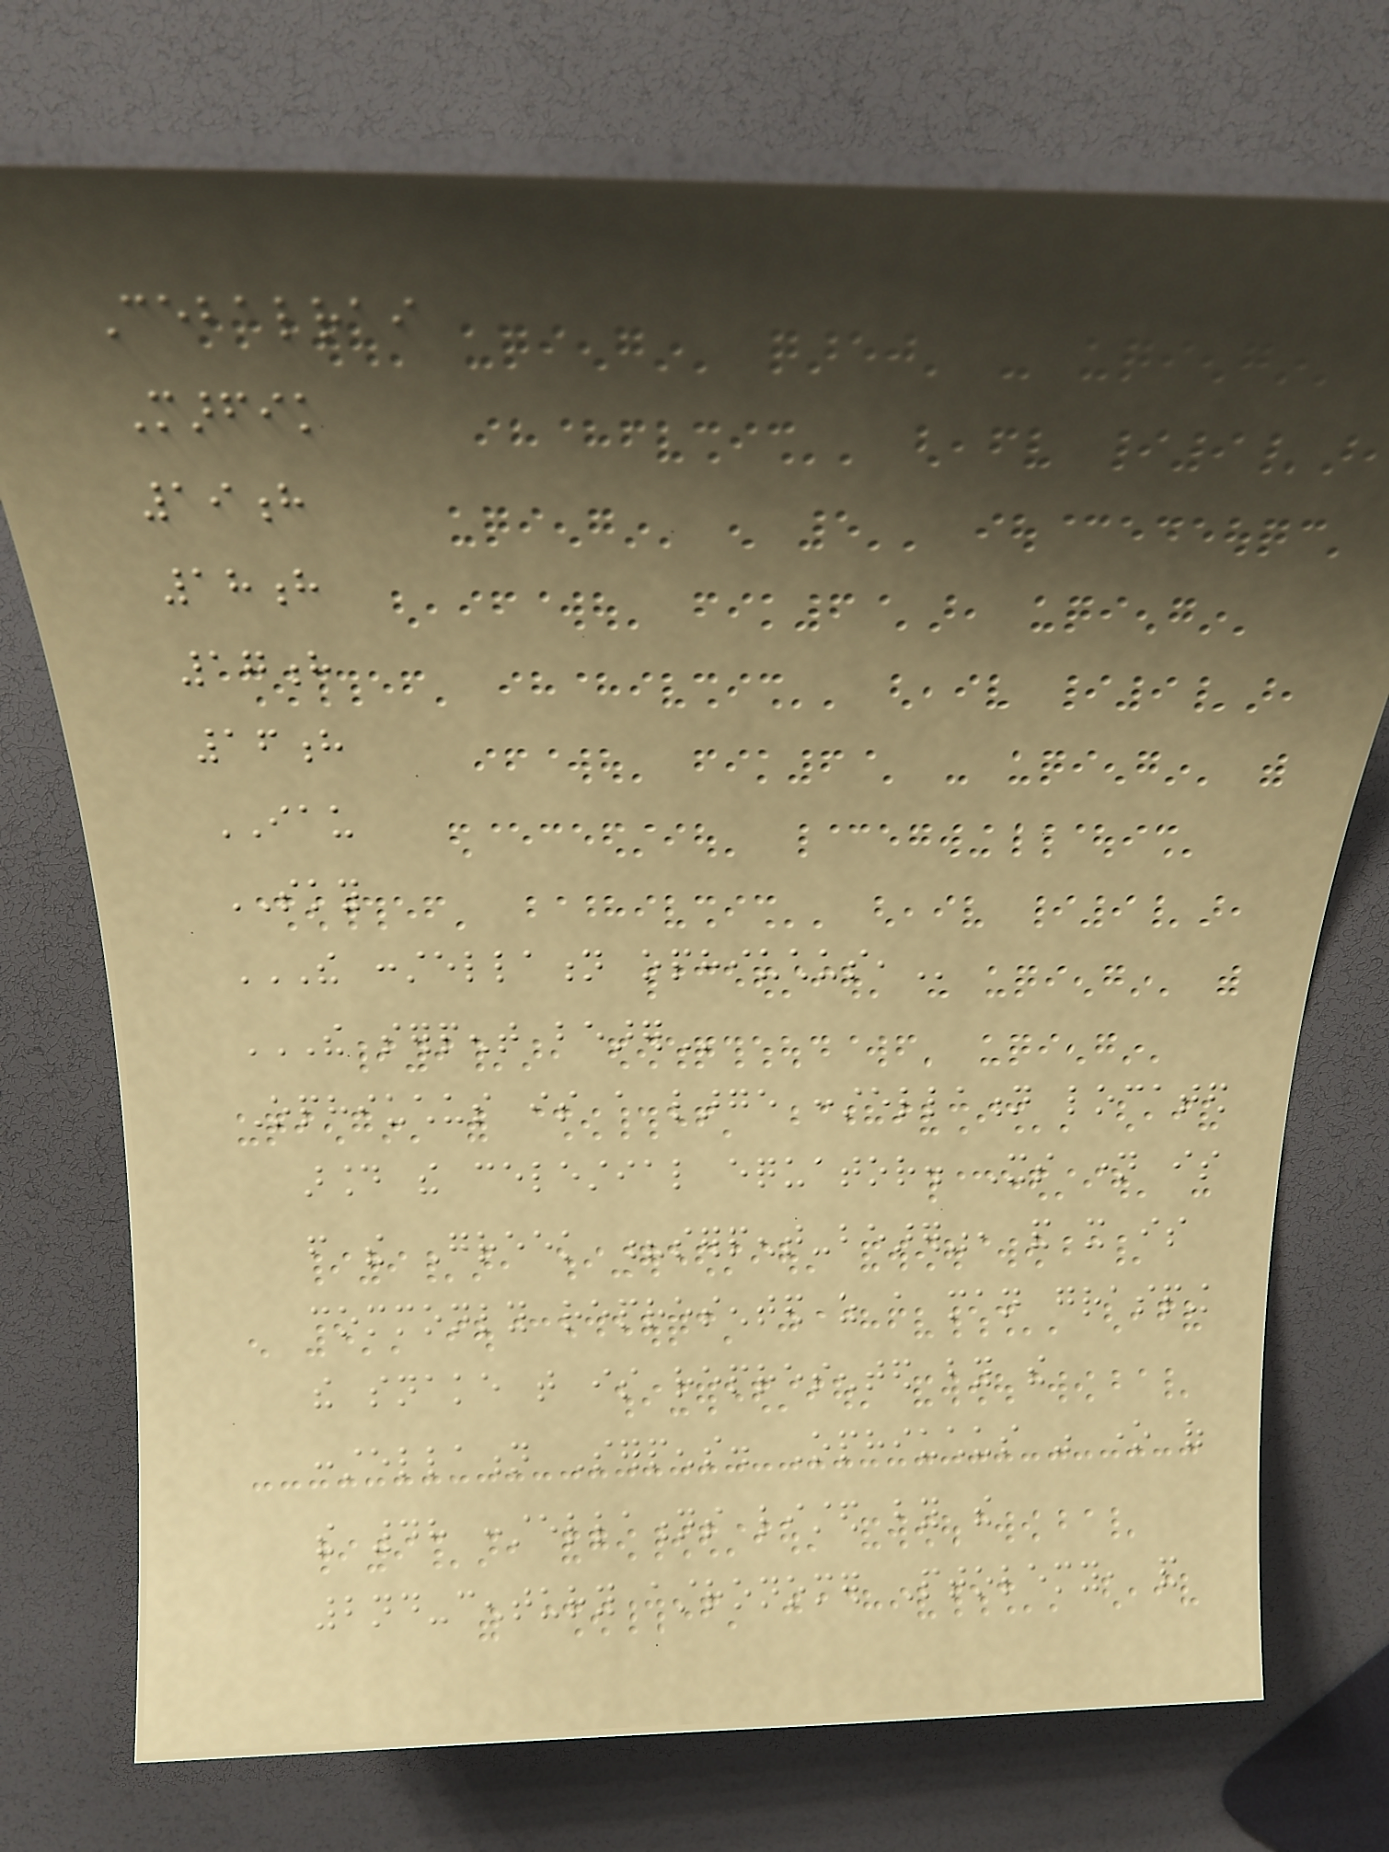Cebalrai
Marfik
19h
18h
17h
16h
IAU
SKY
THE CONSTELLATION OPHIUCHUS,
THE SERPENT BEARER
Ophiuchus is a large constellation located
around the celestial equator. Its name is
from the Greek ?serpent-bearer", and it is
commonly represented as a man grasping
the snake that is represented by the
constellation Serpens. Ophiuchus was one of
the 48 constellations listed by the
2nd-century astronomer Ptolemy, and
